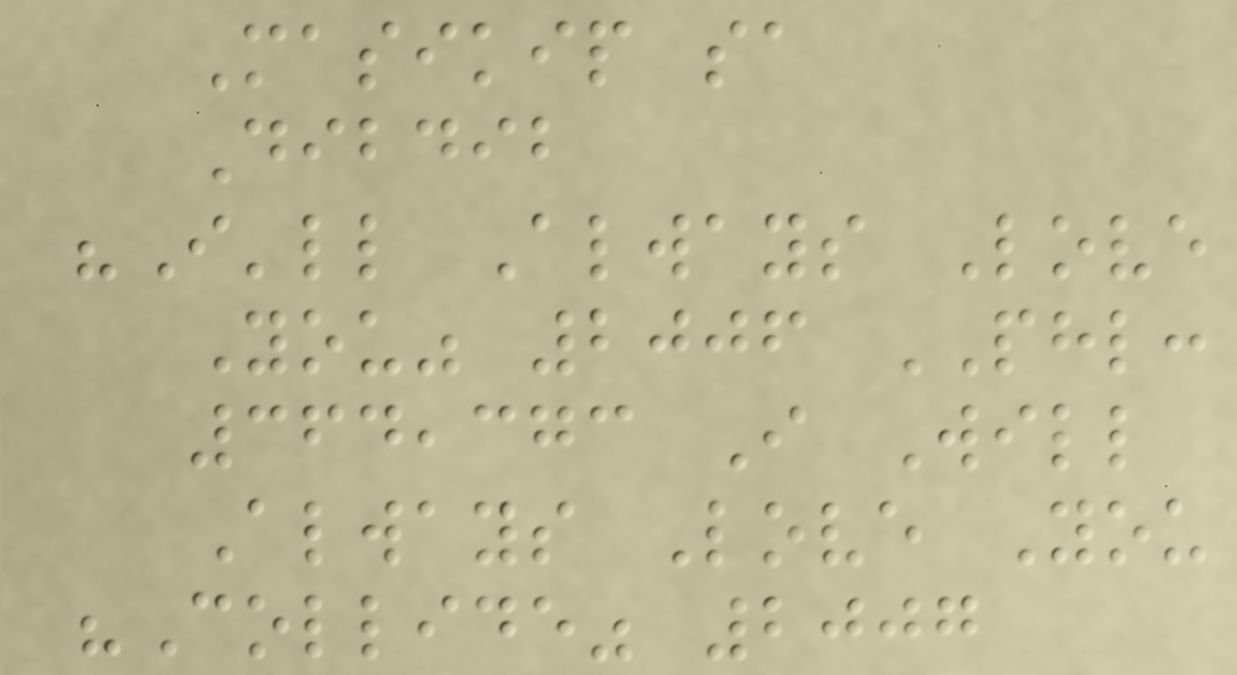Masikip sa
Dibdib
"I'll Always Love
You" 2006 PHL:
364,373 I Will
Always Love You
"Collide" 2007
